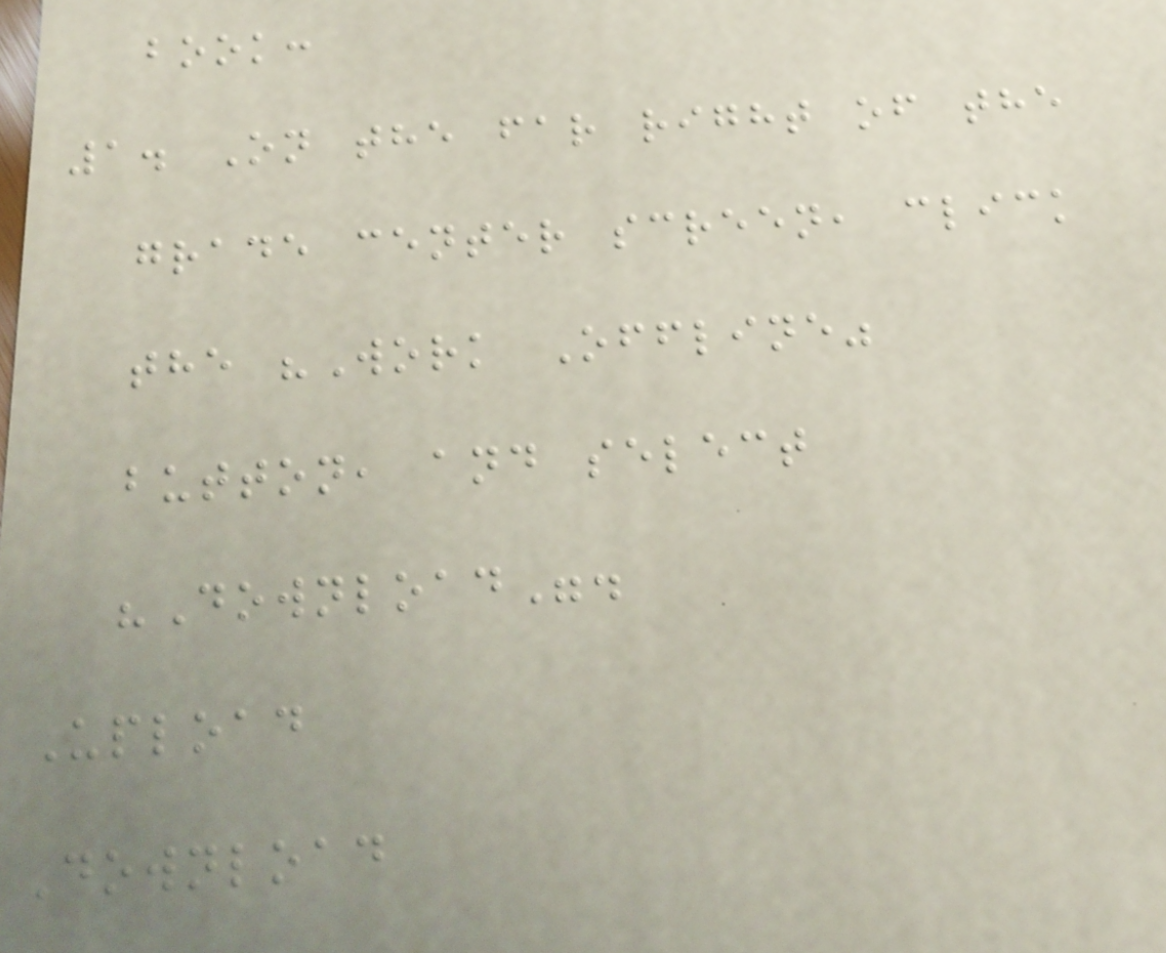book:
1. On the far right of the
grade center screen, click
the "Work Offline"
button, and select
"Download".
Upload
Download
